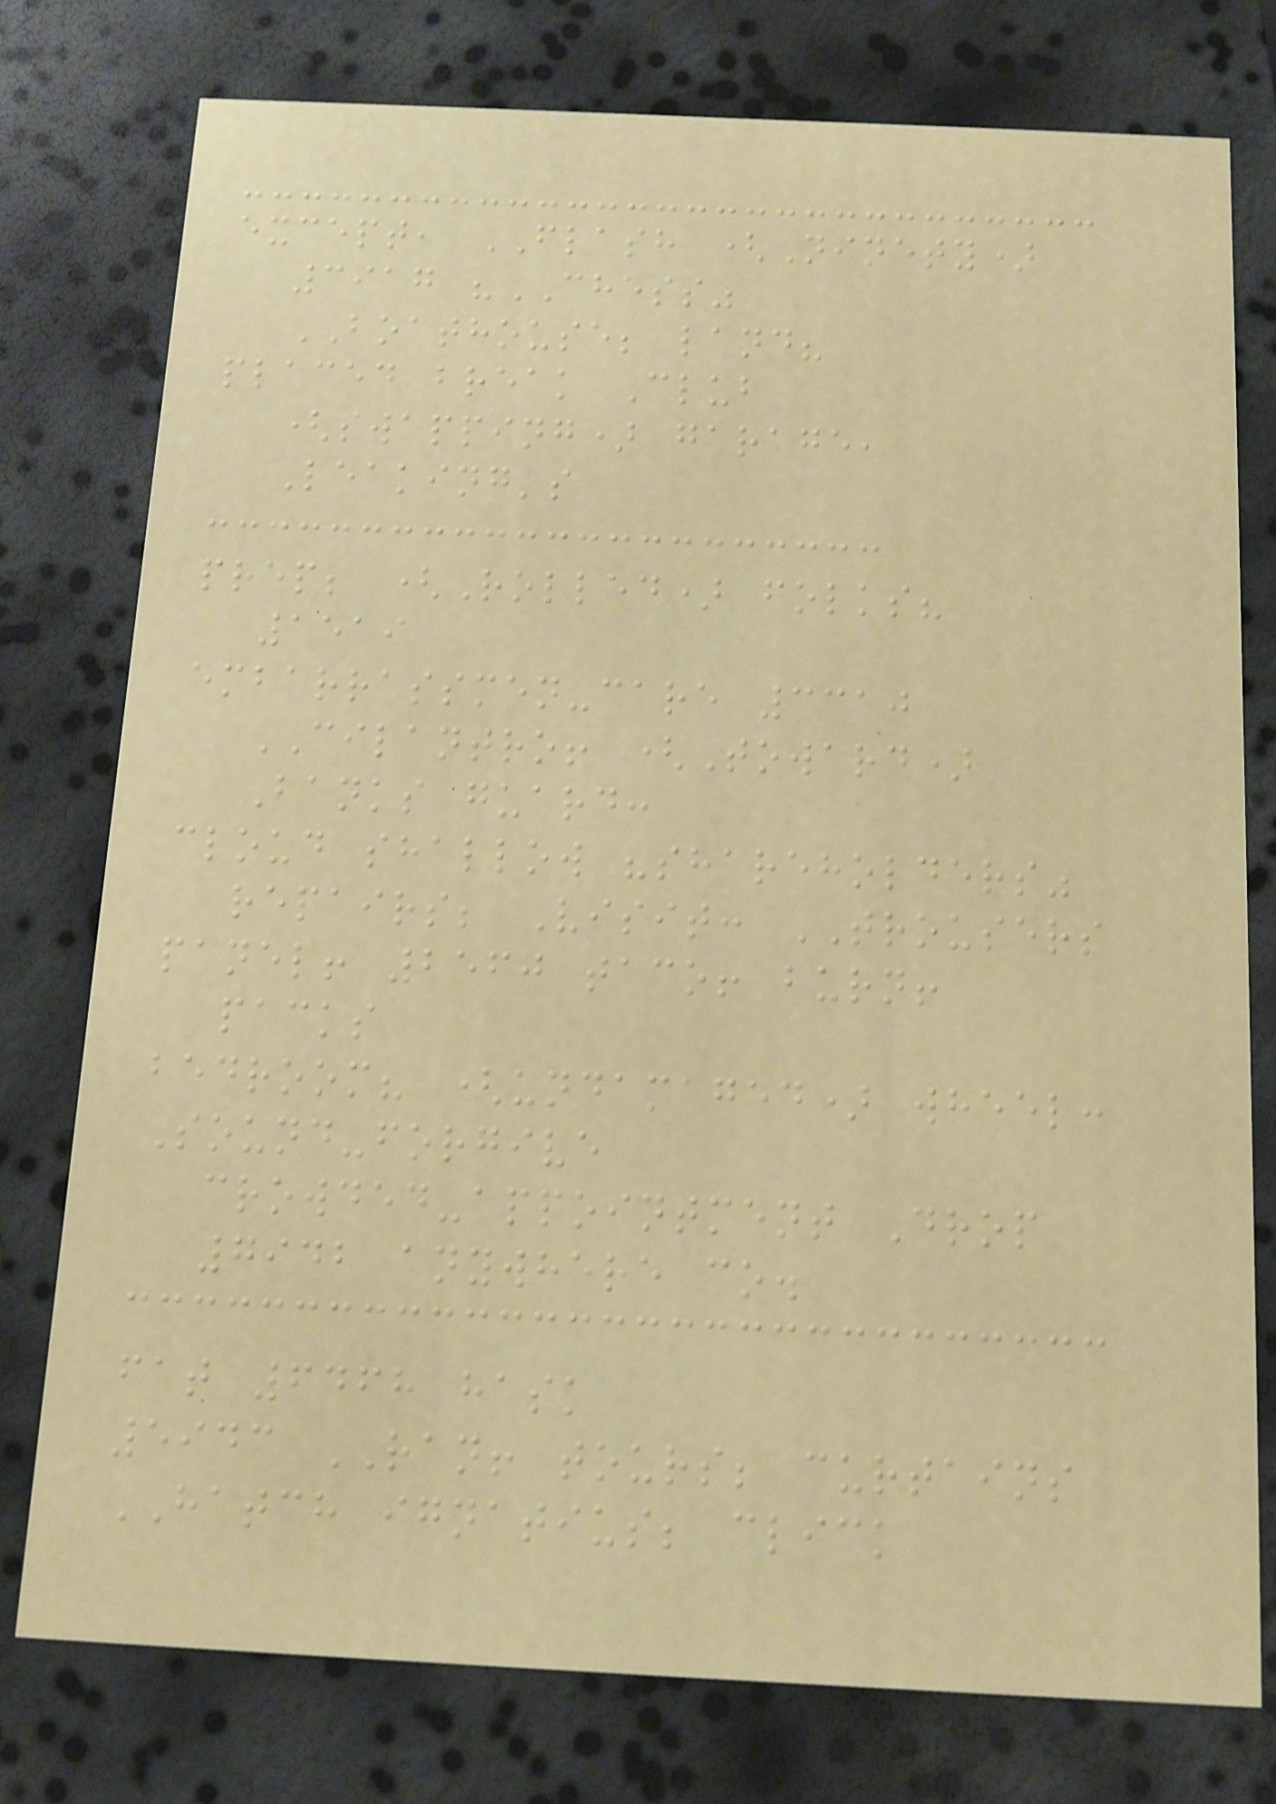except, FLASH (Ninety)
3917 "CHESS"
BOATHOUSE; land?
placed break Club
(swapping) garage,
Leaking's
prep; (Rolled) folks?
1519
embarrassmen-care 3310
CILANTRO! (Toward)
Banks guard:
cloud shallow "shareholders"
repairs; Visit: TROUSERS
panel! 2560 taco! burn!
packs
bedroom? (undamaged) wheel:
Sound-forgive
crowded-appointment Drop
7942 anywhere co.
fat 6468 hask
5943 RAN! tours; curtains
HATCH ignatius; click
